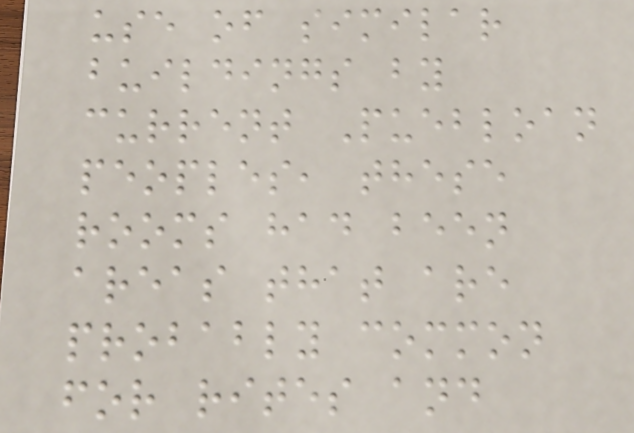use of similar
buildings by
current Puebloan
peoples, these
rooms had been
areas that are
probably common
for rites and
